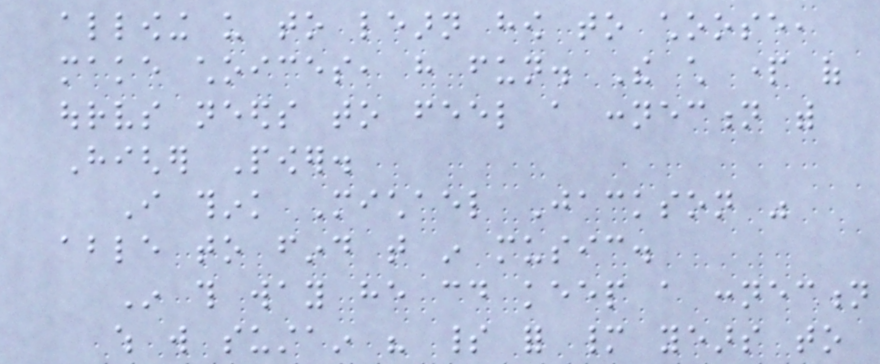allowing us to learn how to choose,
make choices, have fun. The child part of
ourselves needs to feel a connection with
Higher Power.
I think Michael Jackson was
able to find that in music.
In this way he could keep a connection
which will sustain his spirit for many years to
